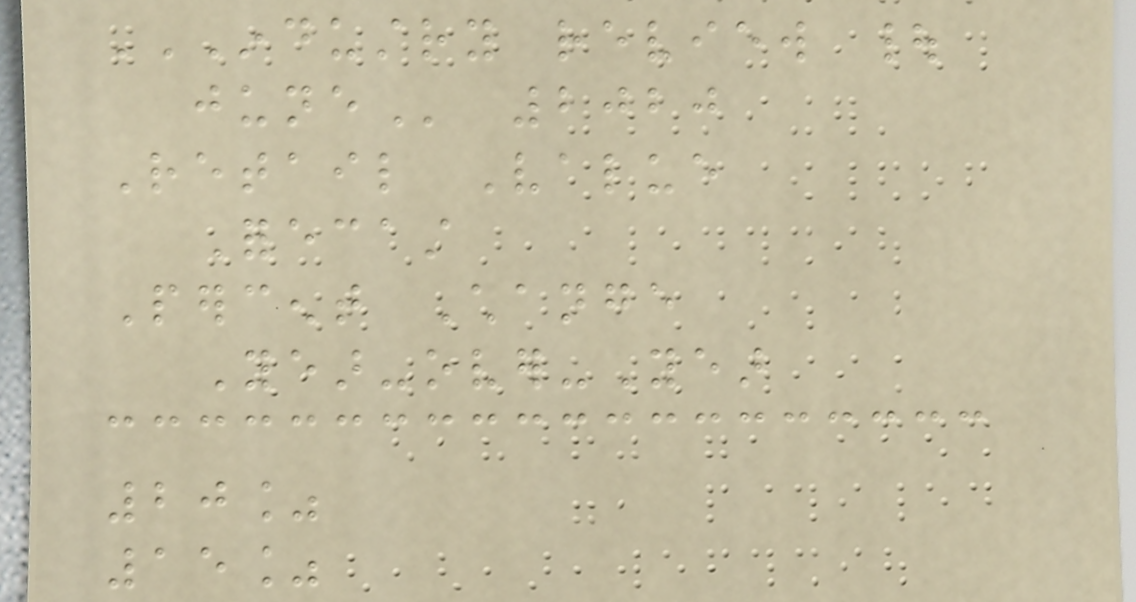INDUSTRY REVIEW |
JUNE 2020
Retail Value
Forecast
Percent Change
Year-over-Year
20%
15%
